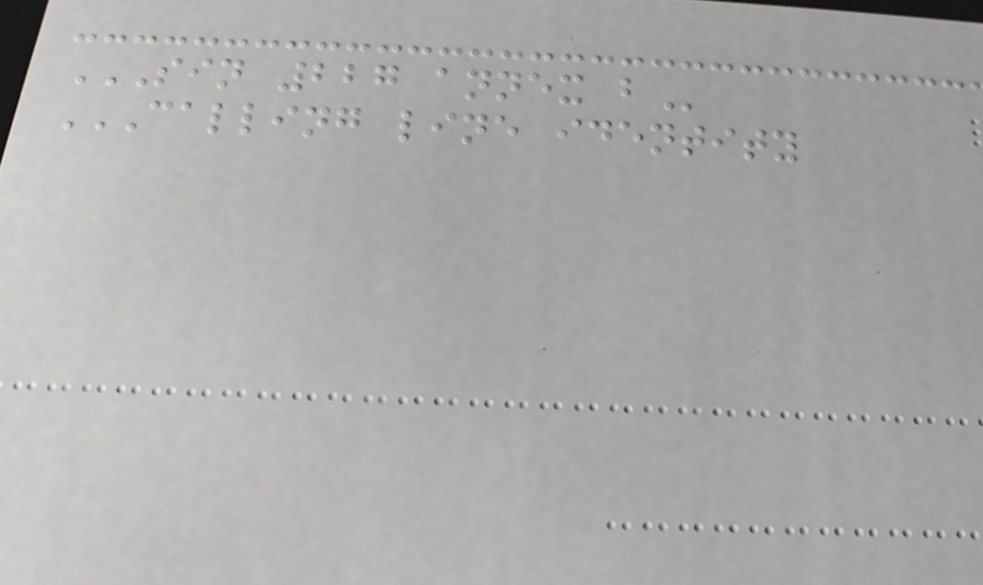SIN 227 ANNEX B
CALLING LINE IDENTITY
